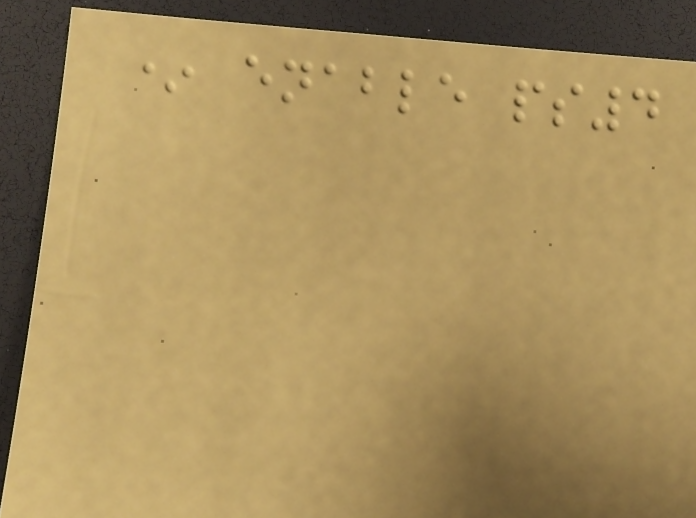* enable ps4
